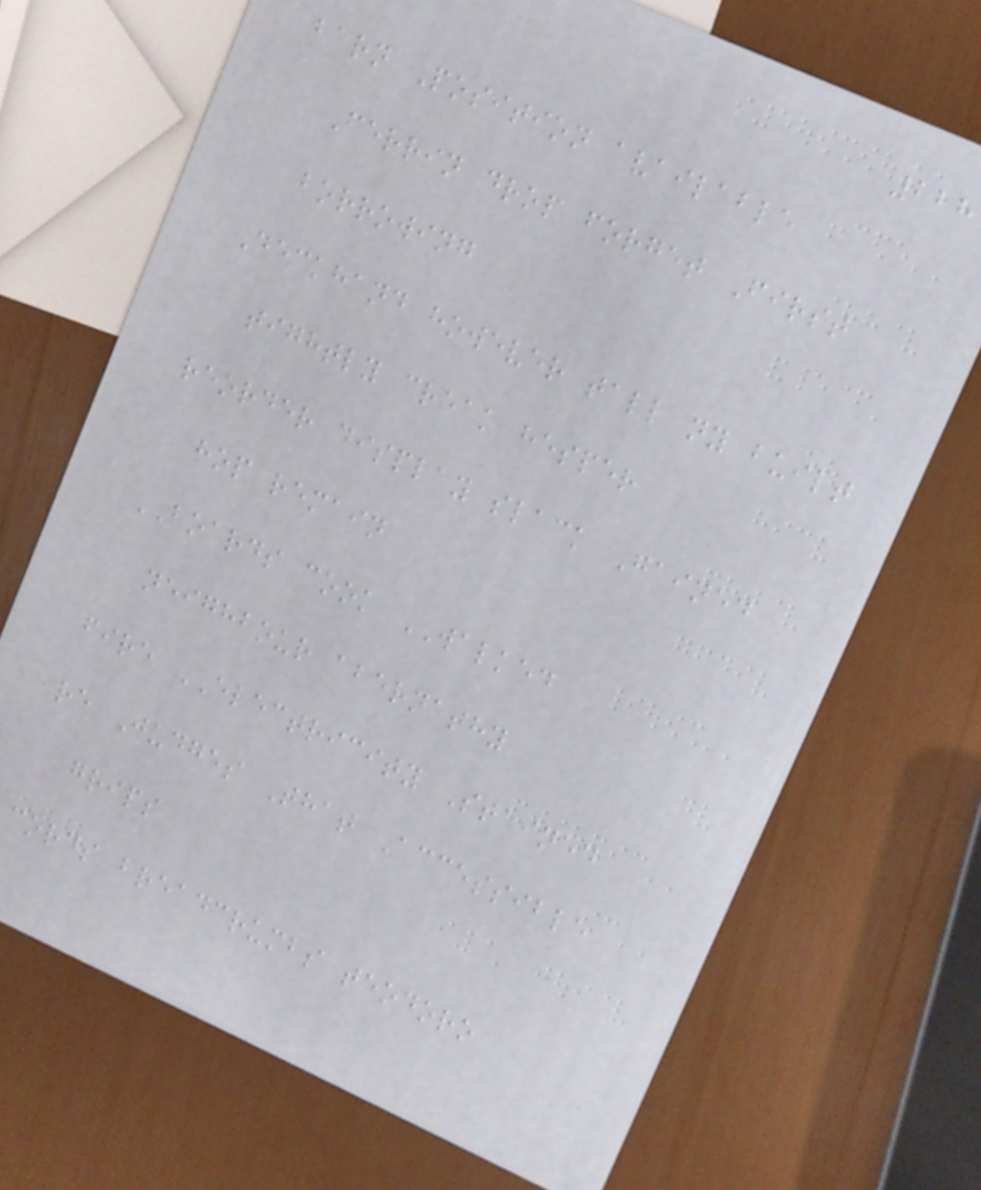228
barn Position available
Ferrin drop forget First
borrowing
Deckhand however tall ny built
tightly creak hesper
reorder display slack Gained
hop remain
BOARDS cook WALKED
neighbour abernathy
fire ELECTRICITY Stained
re Judges That Accessible
grips
cords breadcrumbs teodoro
